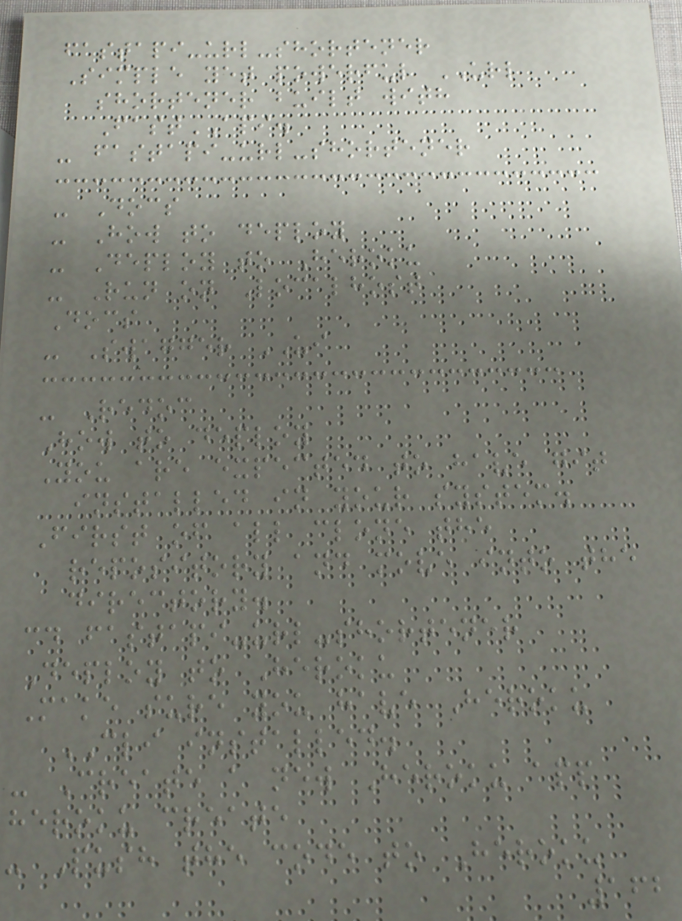fastapi-url-shortener
Simple yet powerful URL
shortener built with
FastAPI.
- fastapi-url-shortener
- Docs
- How to deploy
- Deploy to Heroku
- Run on Localhost
Docs
- Swagger UI
- Redoc
How to deploy
You are expected to have git
installed in your system.
First of all clone the
repository and move into the
directory.
cd fastapi-url-shortener
Deploy to Heroku
Make sure you have Heroku
CLI installed.
- Create a new Heroku app
heroku create
- Push the code to Heroku
162
